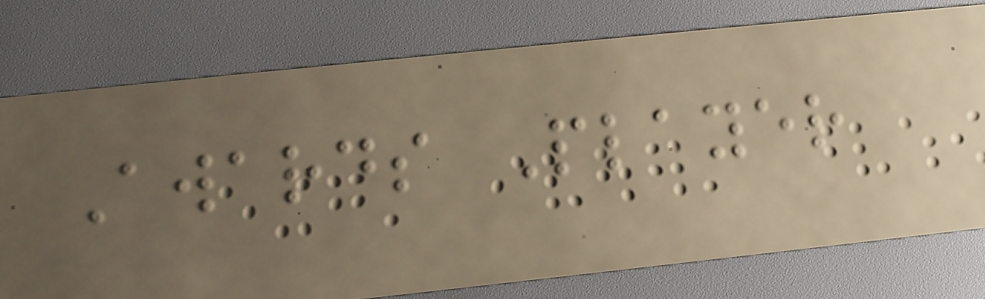Awards Player
